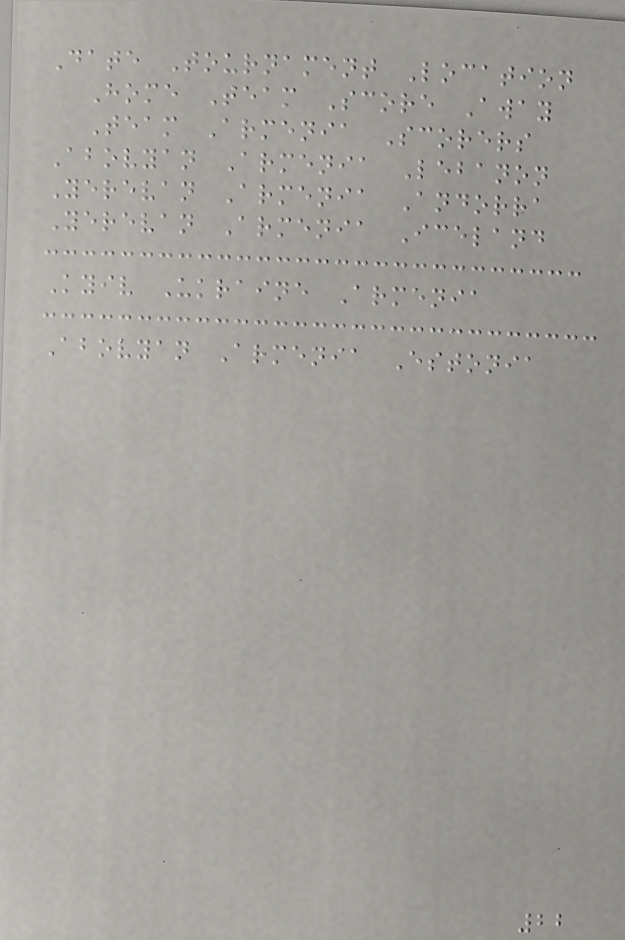Date Tournament Location
Home Team Score Away
Team Armenia Scorers
Abovyan Armenia Lebanon
Yerevan Armenia Andorra
Yerevan Armenia Iceland
Kyiv Ukraine Armenia
Abovyan Armenia Estonia
22
